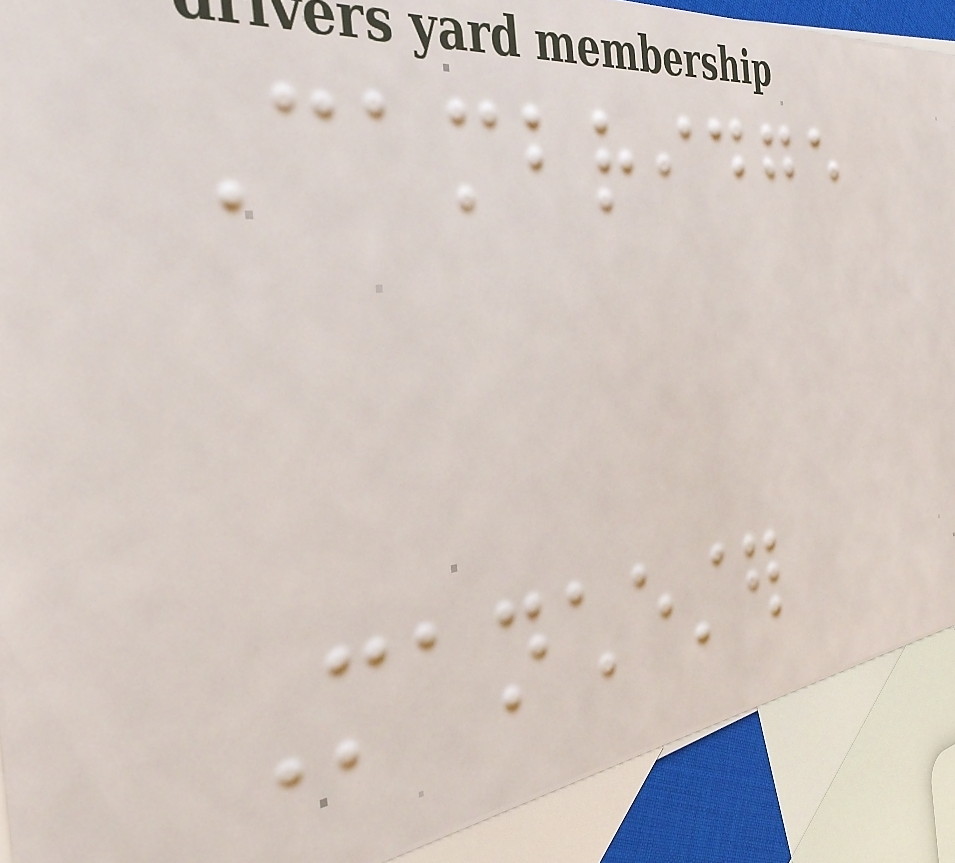Cambridge
Manchester
